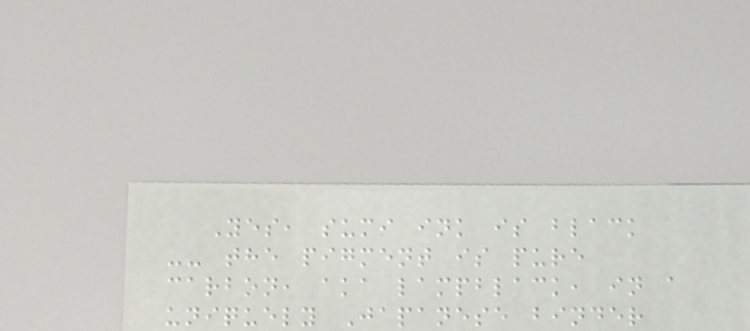Yes, sumi ink is black
-- the pigment is pure
carbon, aka lampblack, in a
uniquely Japanese binder
